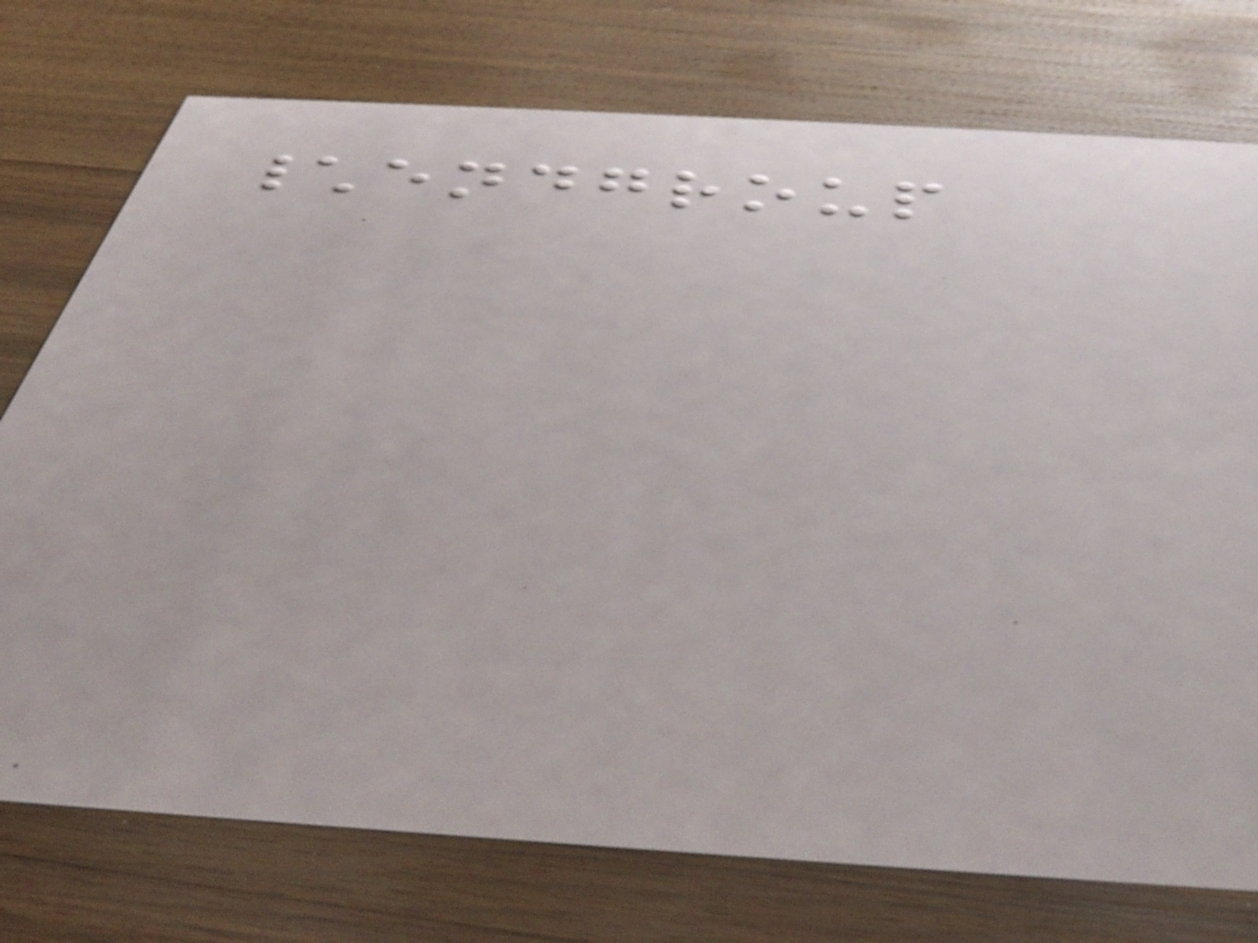\endgroup
